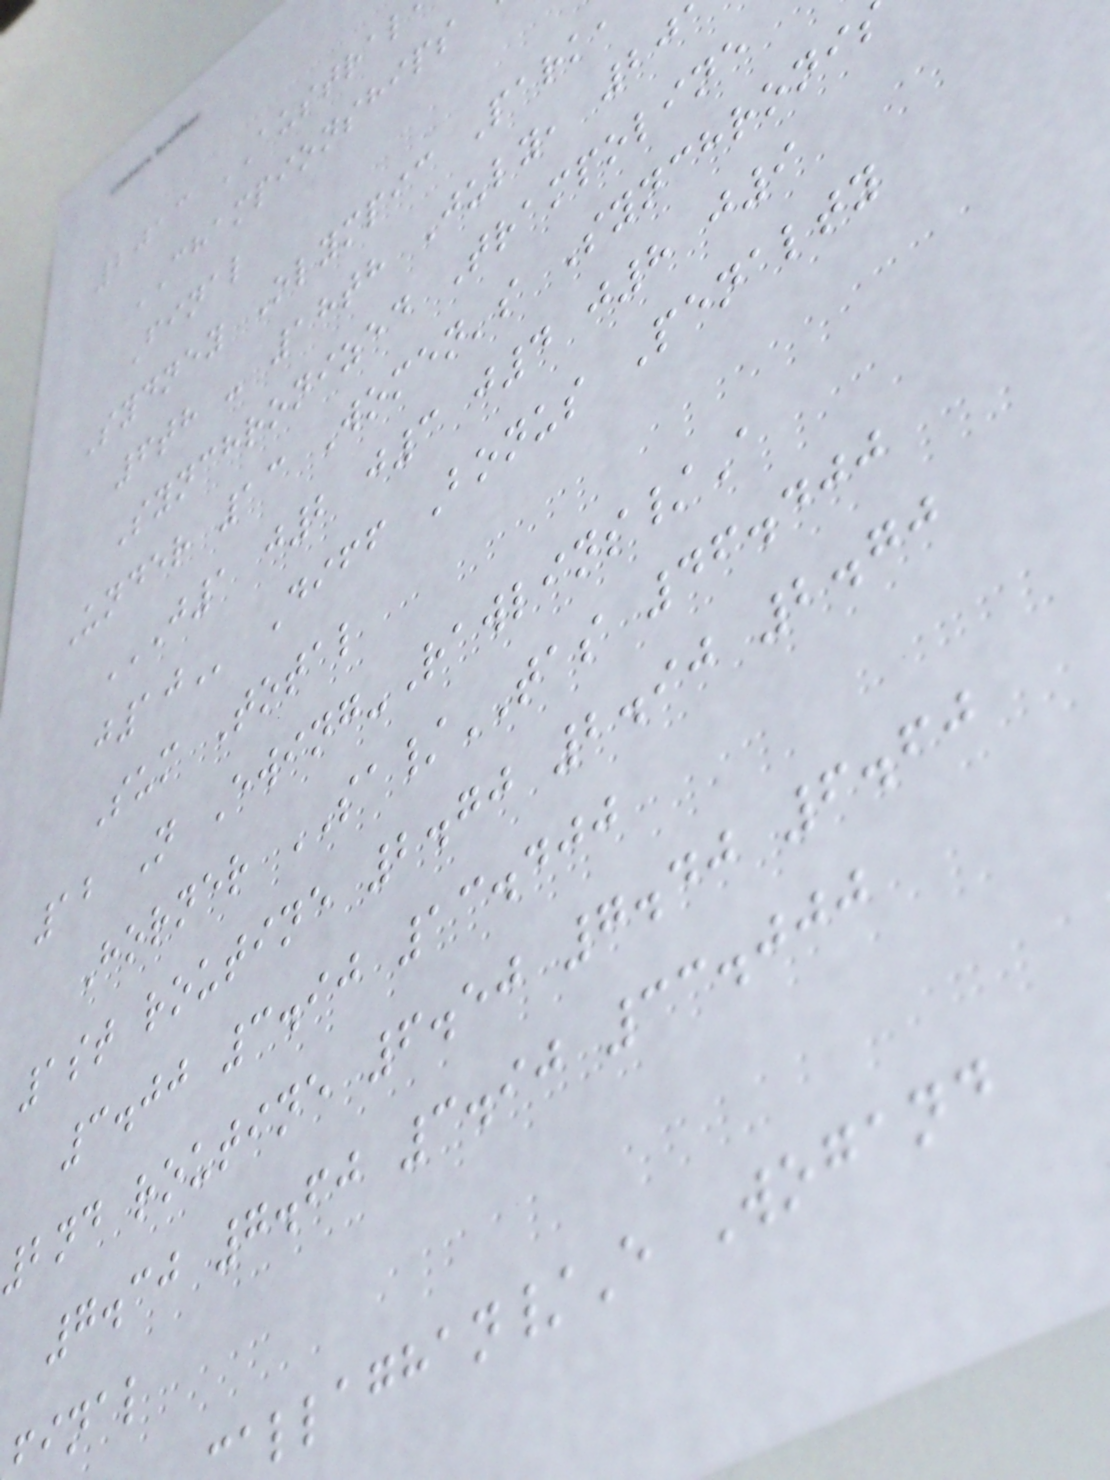2013 AUSTRAL
CHAMPIONSHIPS
Final
Sydney Olympic Park,
6th - 18th July, 20
Synchronized Trampoline
Under 13 Women's Synchroni
J1 J2 J3 J4 J8 J9
Diff Bonus Penalty
Sum Total
12 N Ewing-Rawlins/A
Horner SA/TAS 46.400
1st routine 2.70 2.90 2.70
3.00 3.90 13.400
2nd routine 6.50 7.40 6.60
7.30 7.60 3.90 33.000
inal
allaghan/E Wogand
